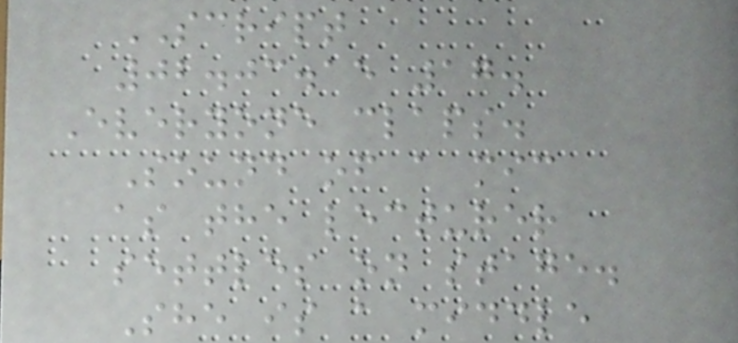SCRIPT
02.03.15 17.
Everyone claps.
Sound of a mic
as the lecturer
settles on stage.
She is a middle
